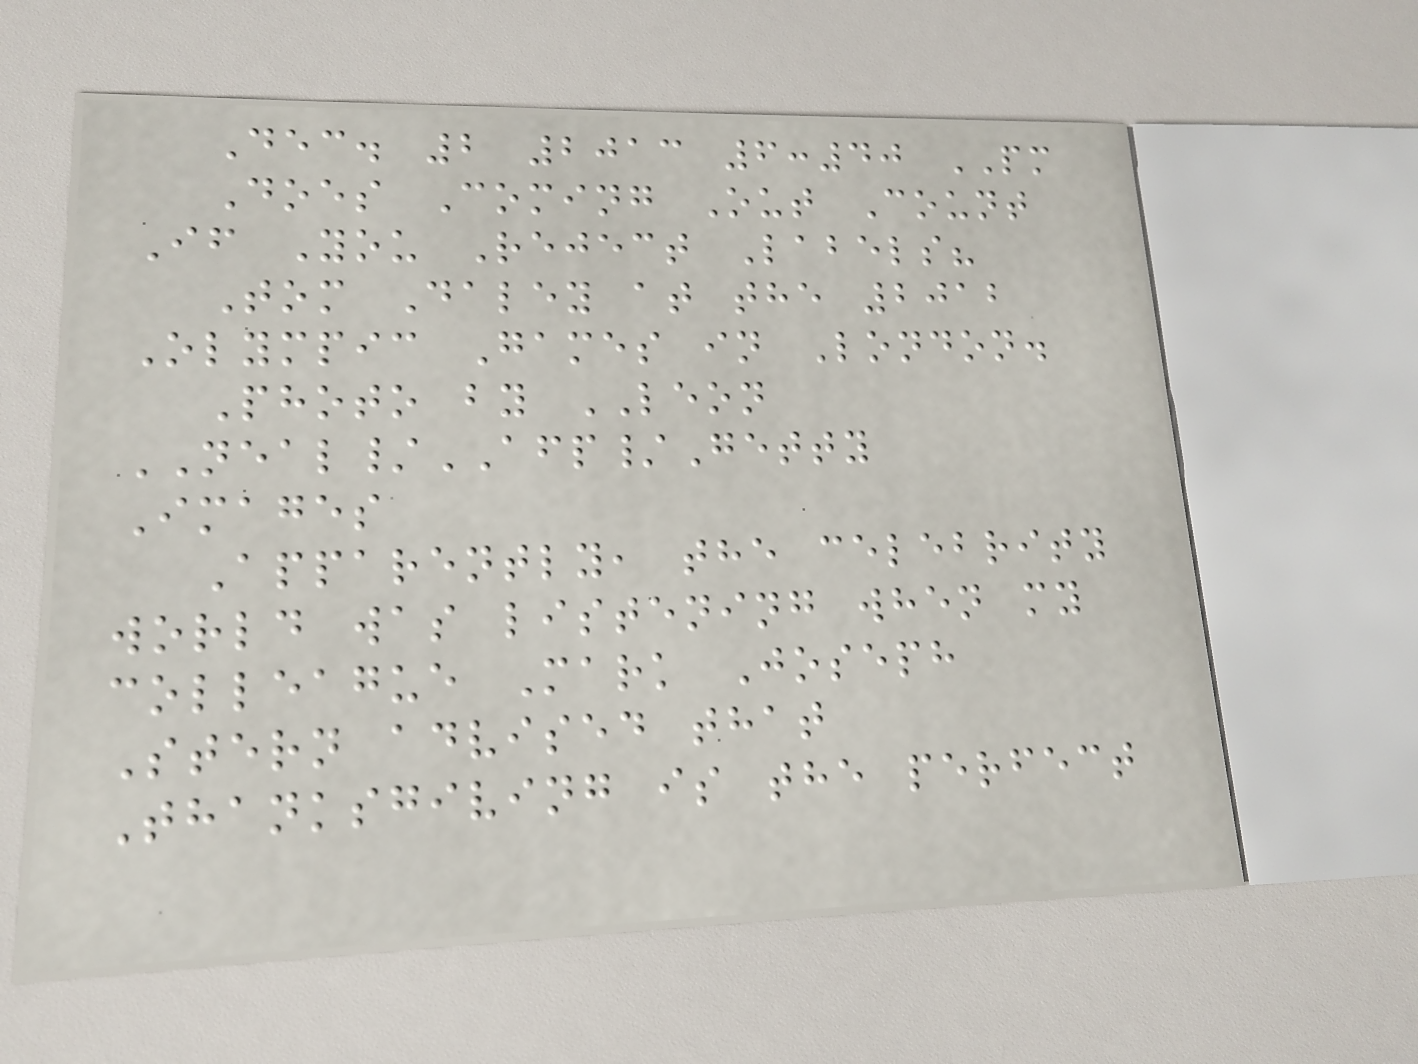Dec. 2 2013 6:40 PM
Does Coming Out Count
If You Reject Labels?
Tom Daley at the 2012
Olympic Games in London.
Photo by LEON
NEAL/AFP/Getty
Images
Apparently, the celebrity
world was listening when my
colleague Mark Joseph
Stern advised that
Thanksgiving is the perfect
